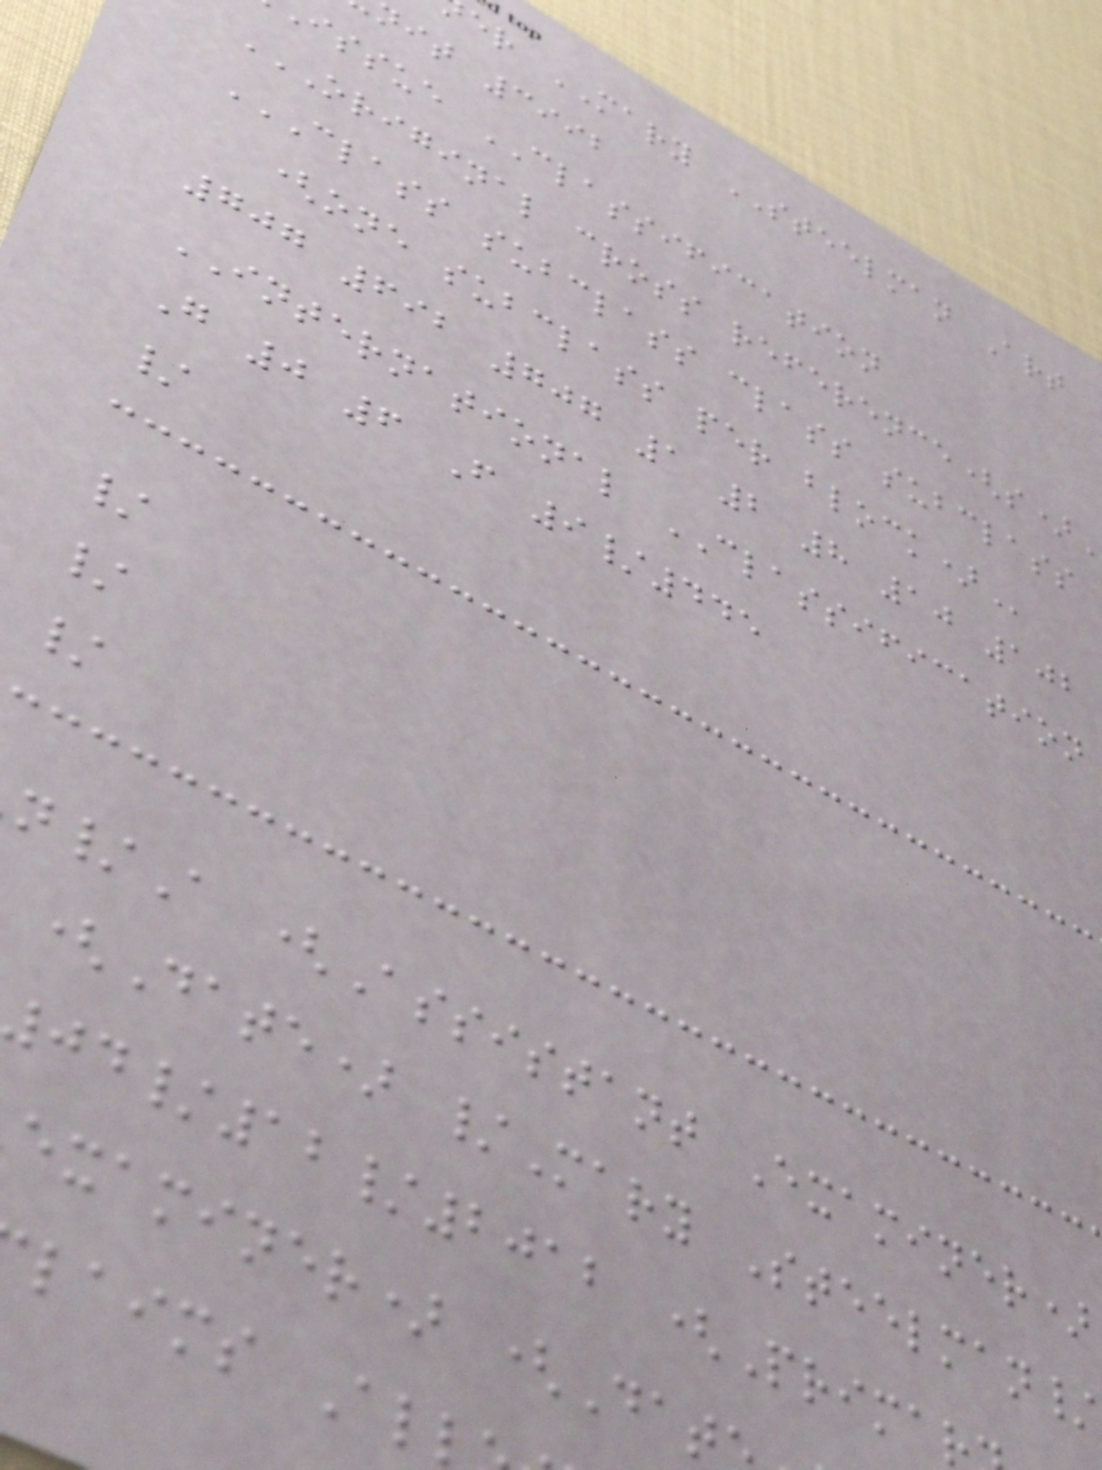er MARY STEELMAN Art
nit 3992
issue CLASSIFICATION
CLASS SUBCLASS CLASS SUBCLASS
(one subclass per
707 692 707 1 2 8 10 102
INTERNATIONAL CLASSIFICATION
G 0 6 F 9/445
/
/
/
/
/A (Assistant Examiner)
(Date) /Mary Steelman/
/12/2012 (Prima
examiner) (Dat
laims Al
